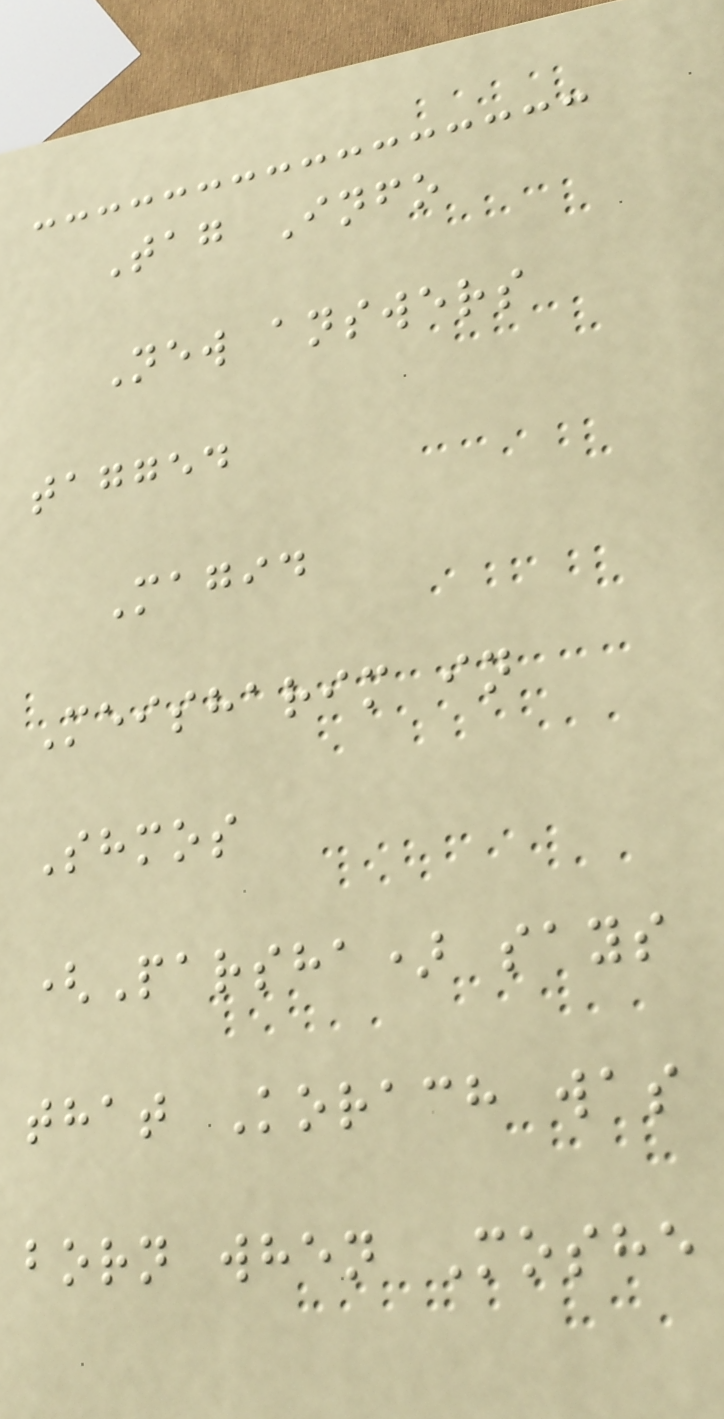Tag Info
New answers
tagged
Magid
Meisharim in
Shmos
(Parsha) says
that Korach was
born when Moshe
